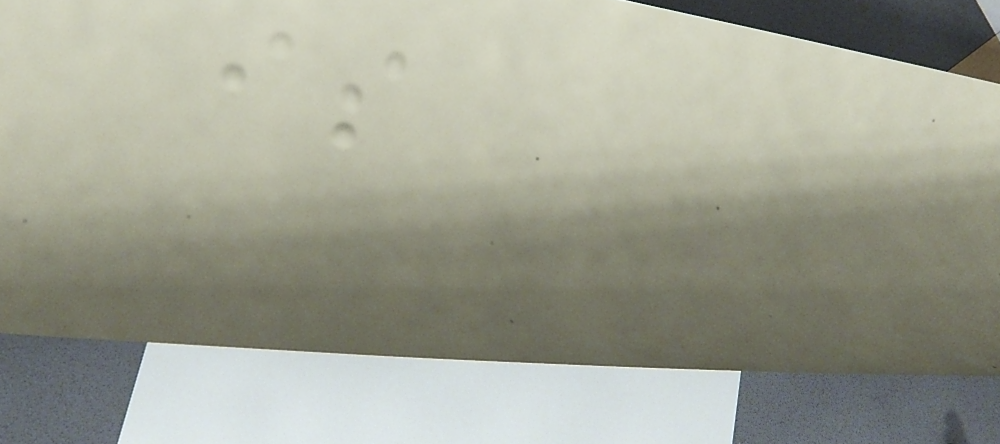is
